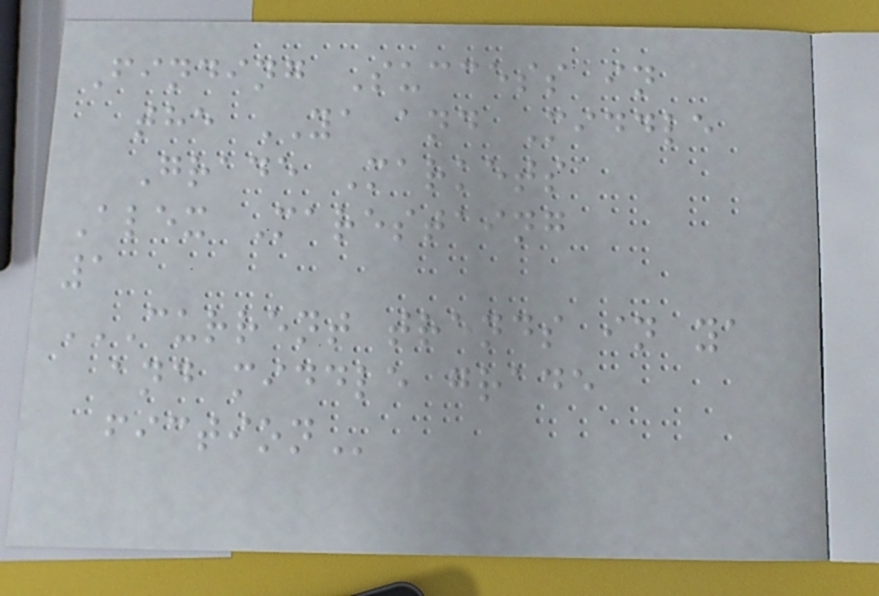Finding Success in
the YA and Middle
Grade Markets
Alex Marestaing
1
CURRENT TRENDS IN YA
AND MIDDLE GRADE
FICTION
